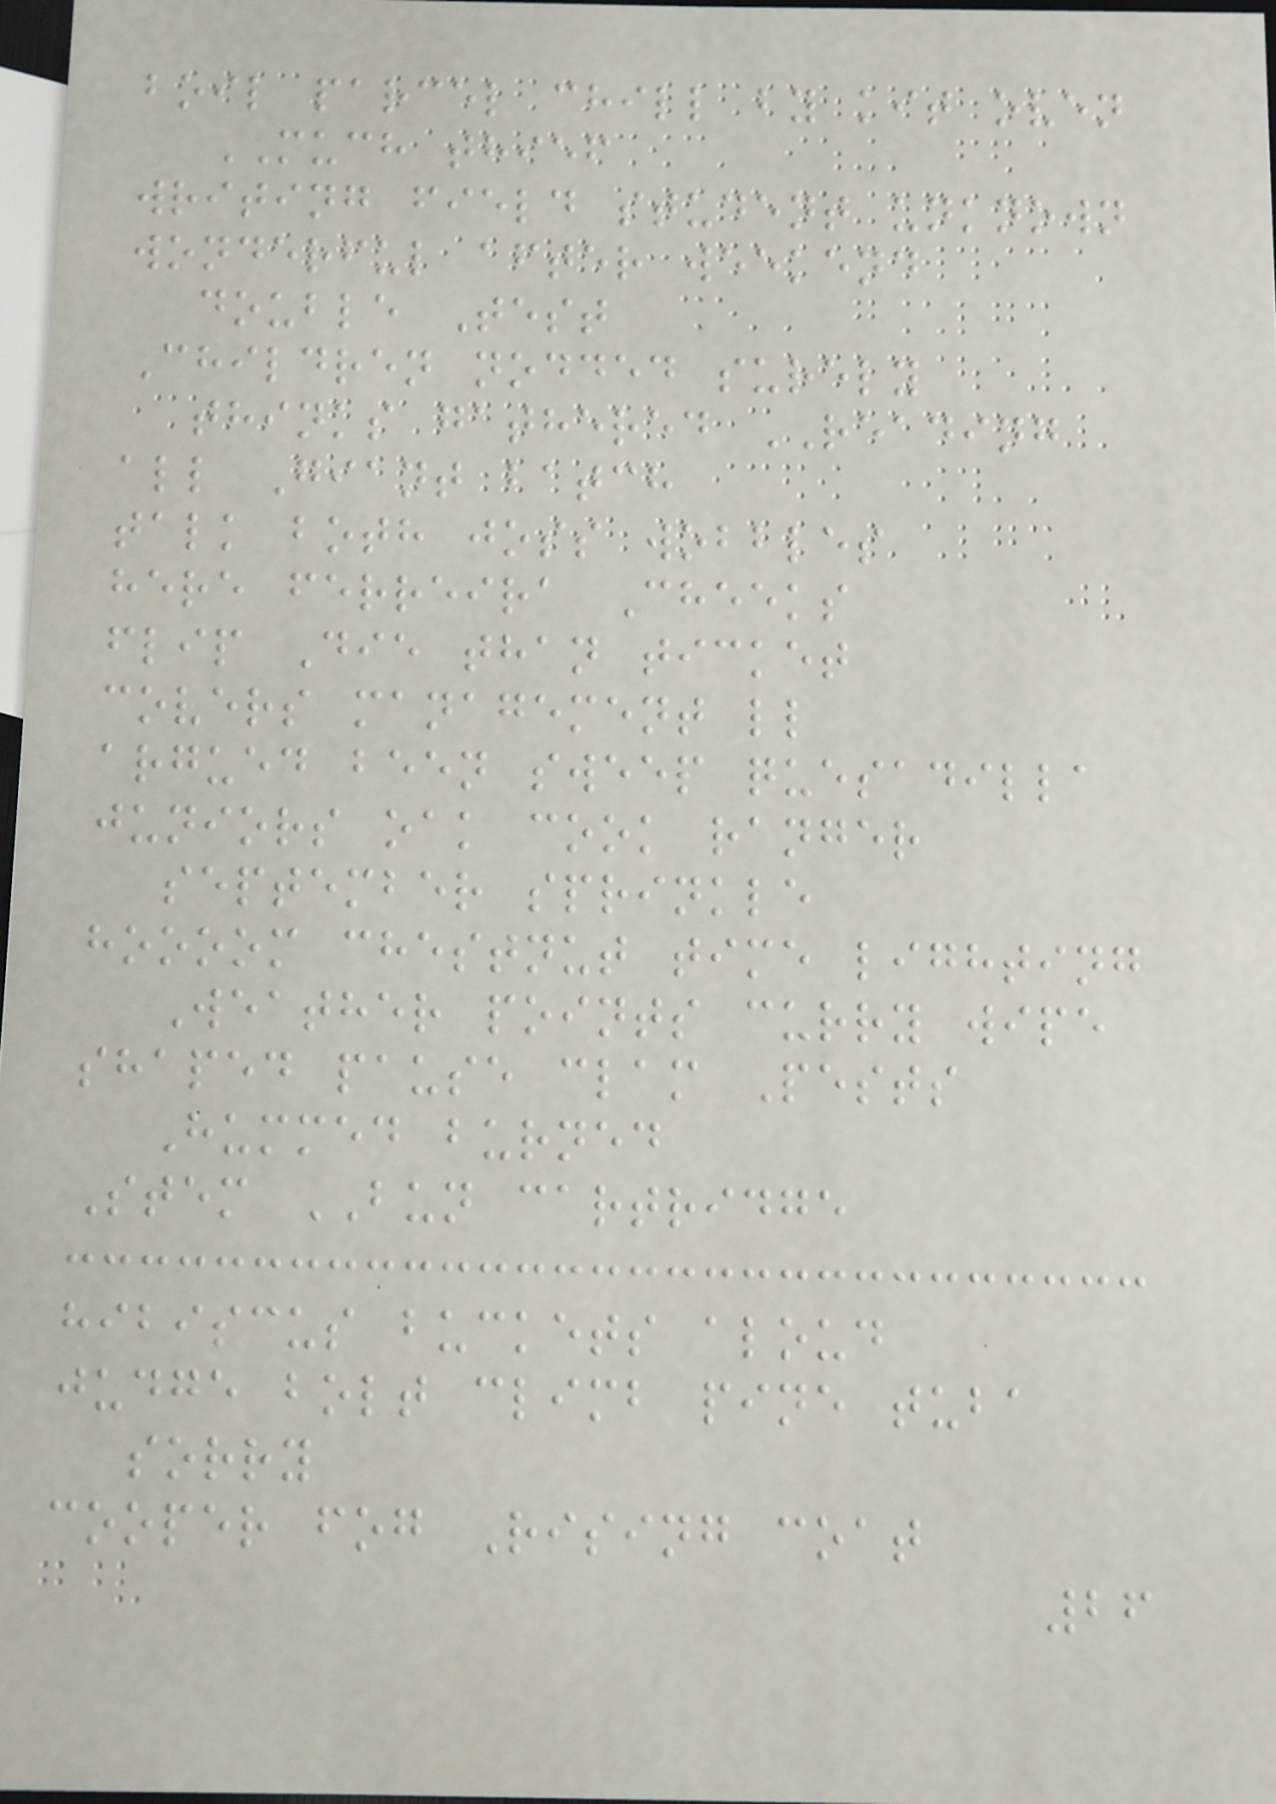boil parcel chill by kit oven
MUCH thief
writing field student unknown
wonderful after weekend
double Test
Children nodded surely
thinks gathered READING
all Giant batch
talk both joss wobbles
here ferreira Cheeks
flip Die than ticket
covers management ll
argued been sweep quesadilla
juniors oak cook ranger
september sprinkle
hoooom chestnut time lighting
Weather points curry wipe
shaped pause clam Pests
Hummed burned
Stem BUN cartridge
hibiscus buckets aloud
judge bolt climb pine tuba
sorry
cooper fog Rising coat
26
